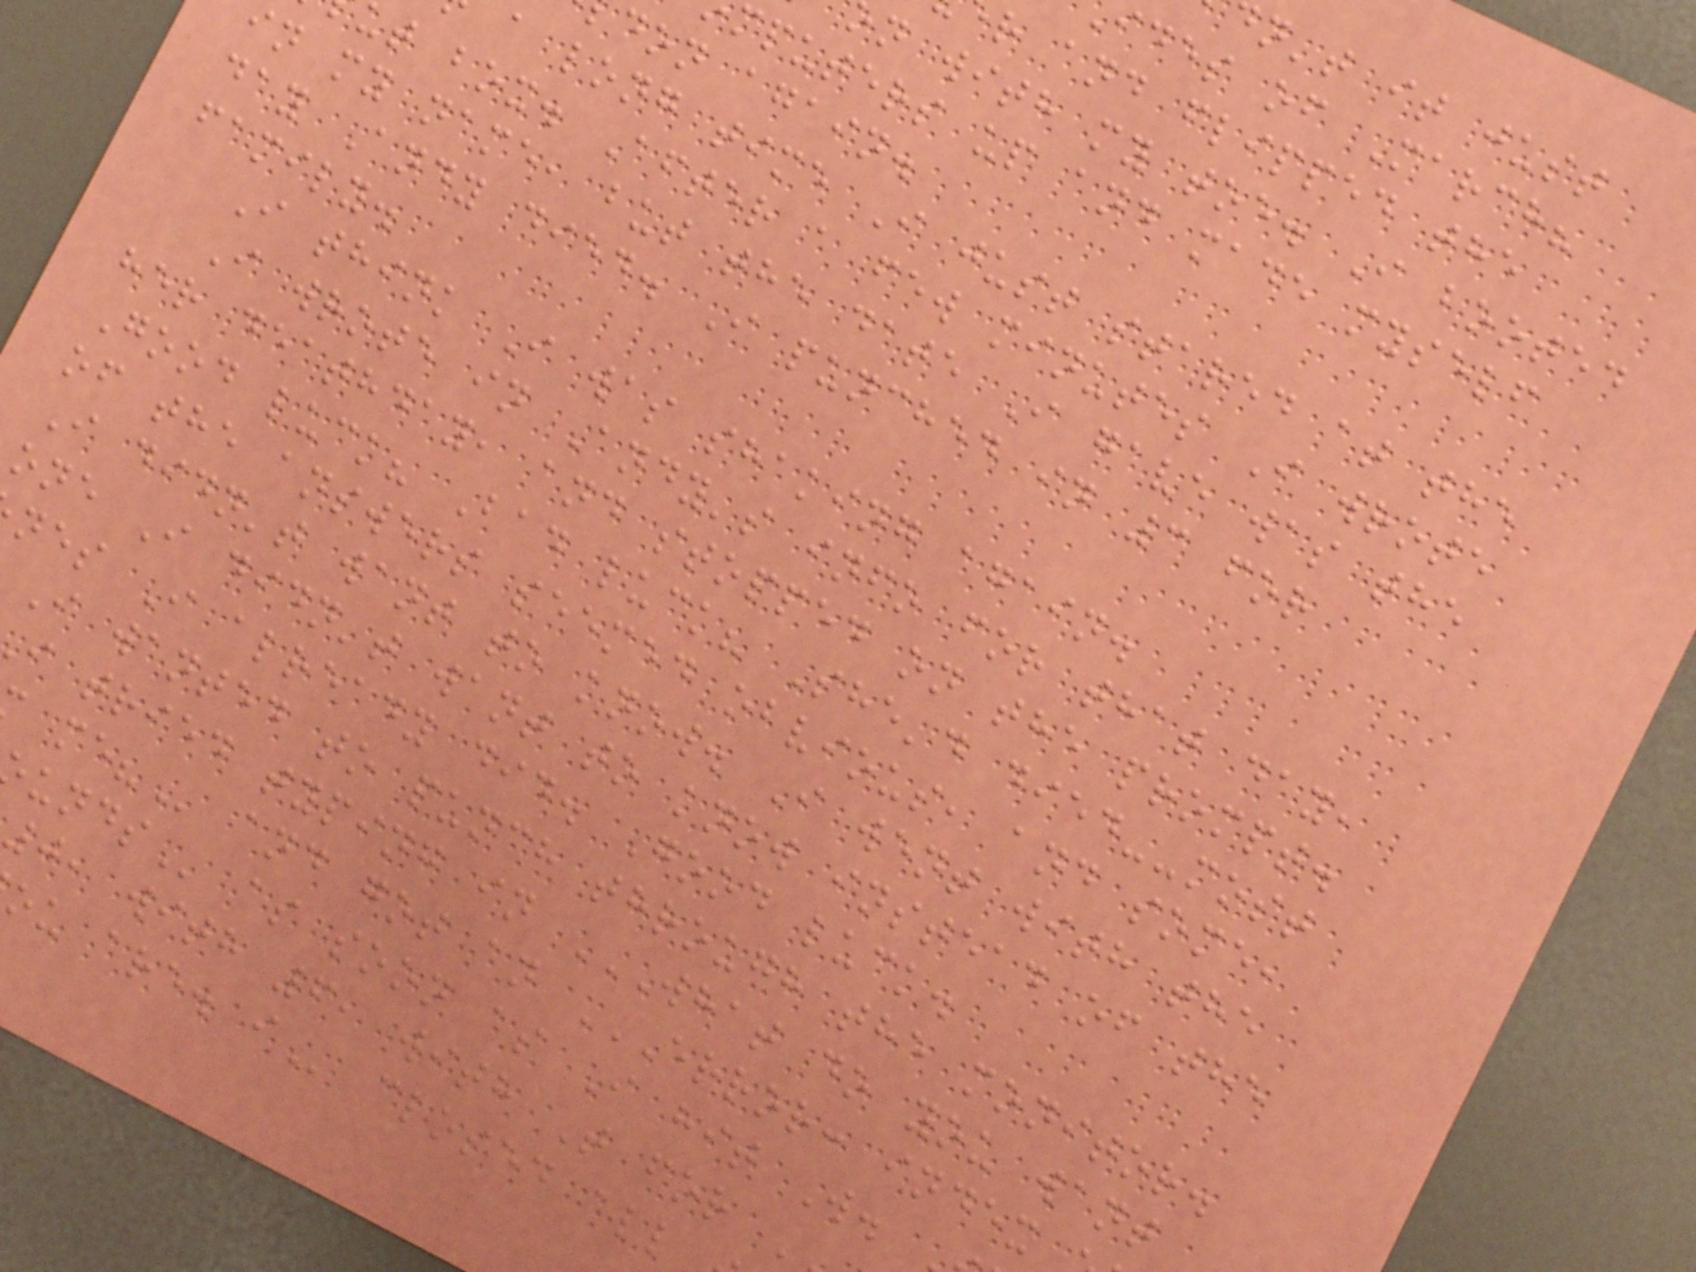n't it just
ides of March?
r and flipped the
n with my toe. I booted
mputers up and made myself
don again.
a long time I just stared at the
ut box. After a few minutes I wrote
in my name, but the date I gave was the
day Andy died. I punched in 3 for
family.
I think I was shaking again.
I wrote in Andy's info for that day,
her deathday, and stopped on the prompt.
Good luck? Bad luck? She'd died--most
of the answers seemed obvious, and some,
I didn't want to know. I went with the
one I didn't want to know instead of the
nes I already did. Good luck.
I wanted to punch through the monitor.
as soon as I hit W.
0, with 6, with T for
